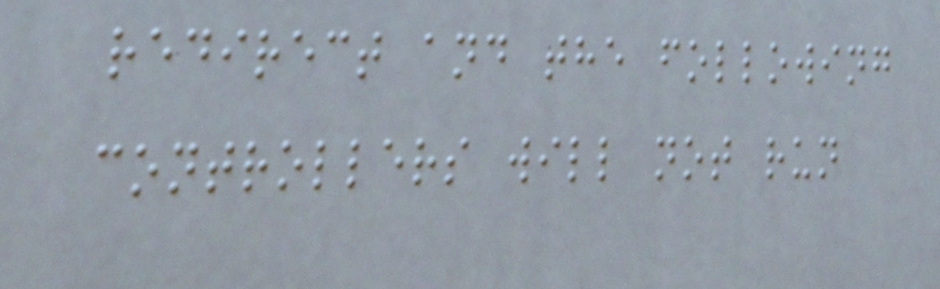redirect and the following
controllers will not run
